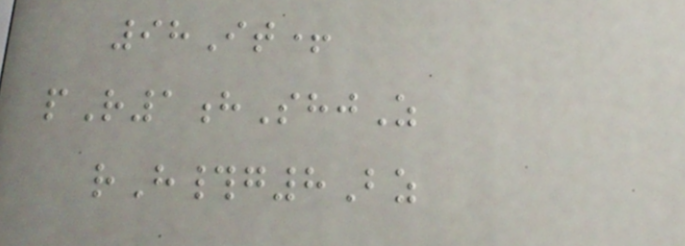98It+
pR1hShjZ
rH#g8Bz
